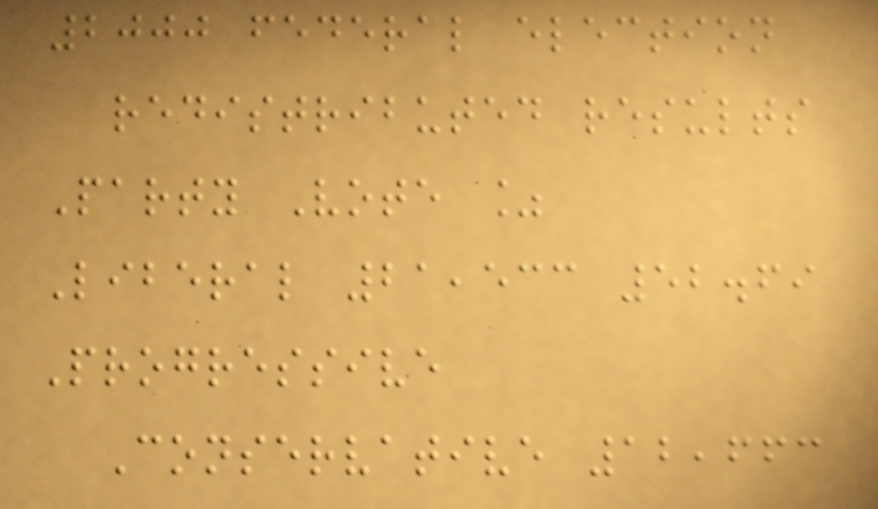2000 federal election
redistributed results
Party Vote %
Liberal 21,533 52.69
Progressive
Conservative 12,663
